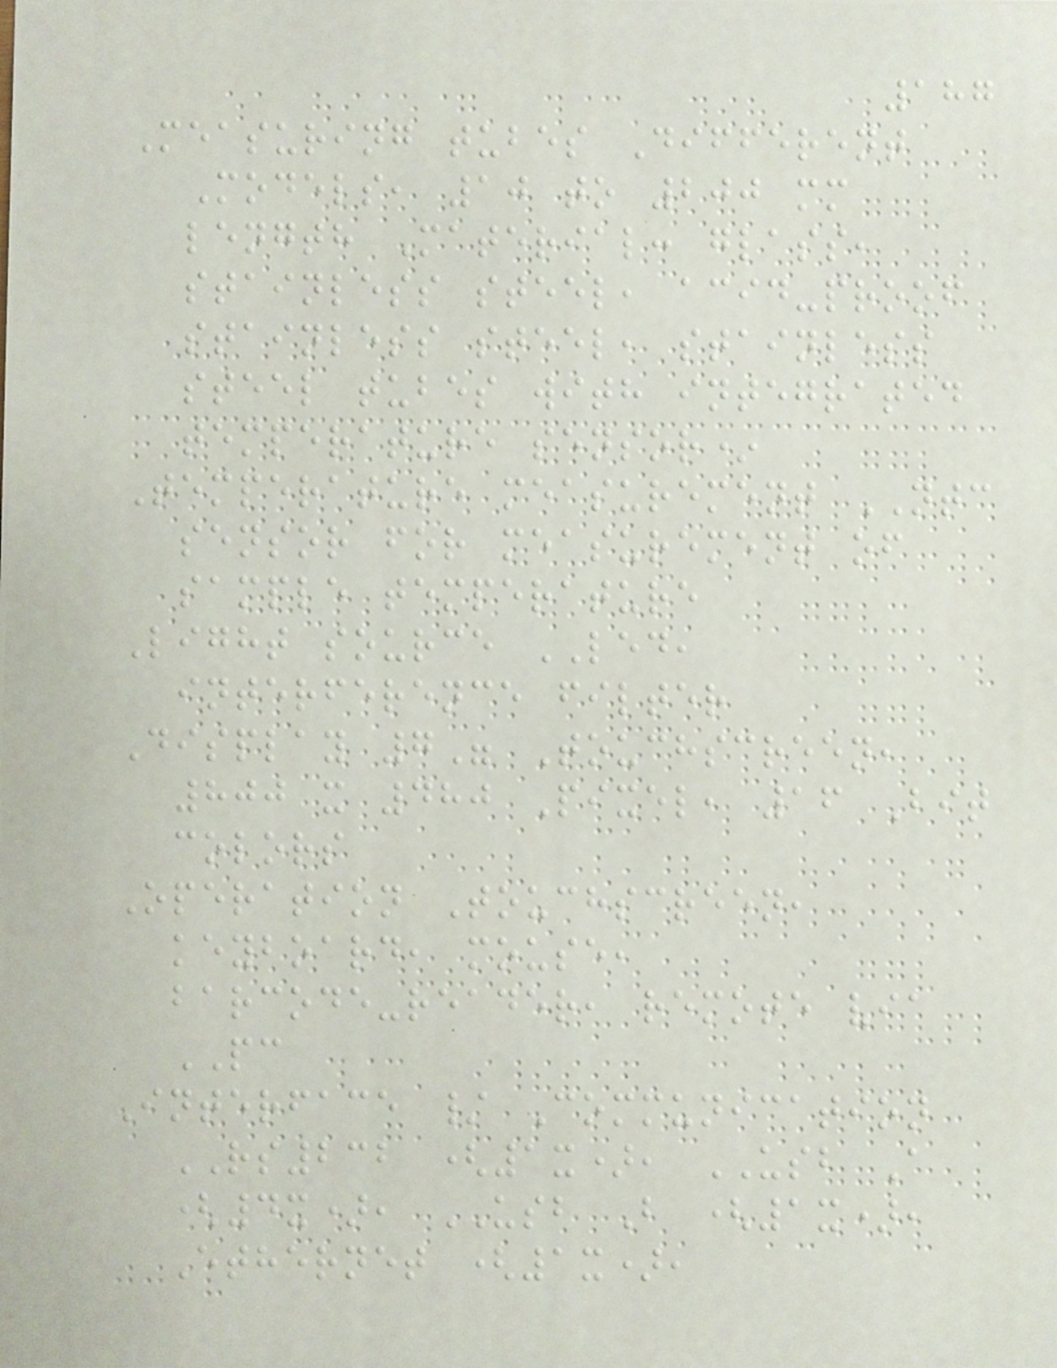187
Measuring tubes Different
Models, 10 to 200 mm
length Material: glass,
stainless steel, acid-proof
stainless steel, stainless
steel tubes with integrated
temperature sensor*
Temperature measurement NTC
sensor for measurement of
sample temperature
Light source LED,
interference filter
Display 7" Touchscreen,
800 x 480 Pixel, 16 Bit
colors
Operation Touchscreen,
keyboard, mouse,
barcode-reader, remote via
PC
Interface / Communication
RS232 (1x), USB A
(4x), USB B (1x),
Ethernet (1x),
